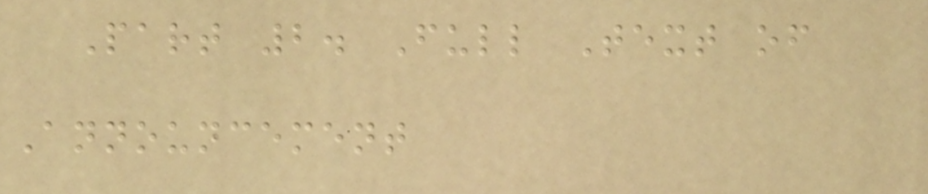Part 2. Full Text of
Announcement
